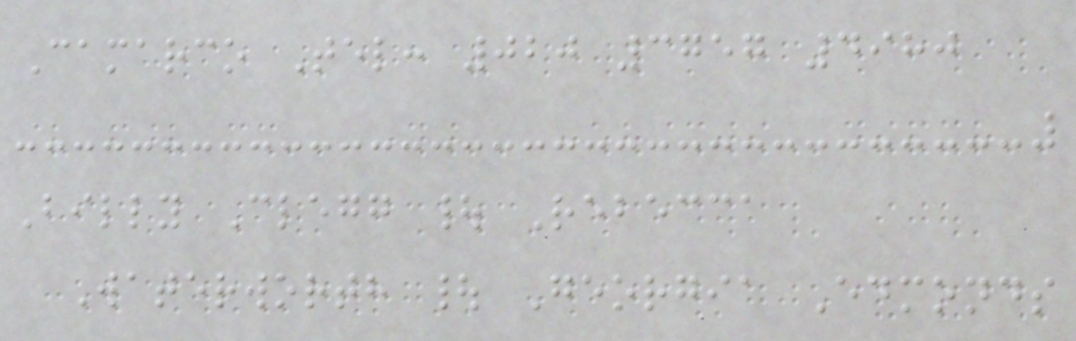Camarco Tel: 020 3757 4980
Billy Clegg | Rebecca
Waterworth | Georgia Edmonds
